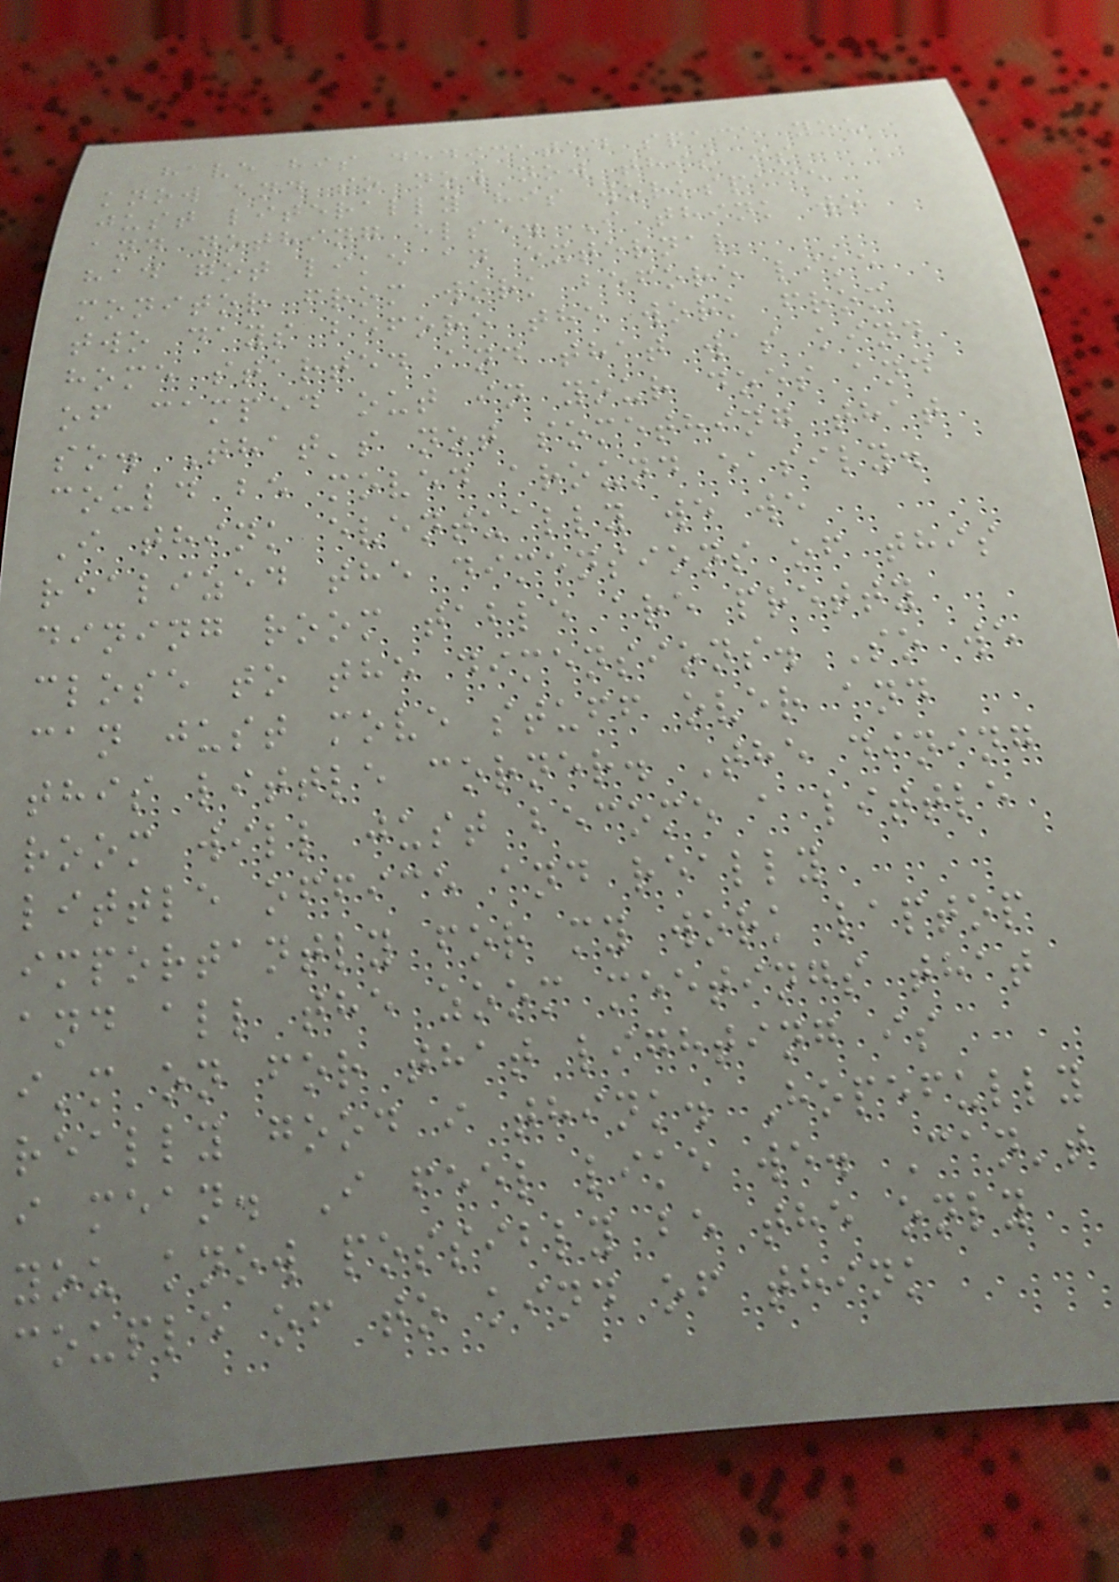have his dedicated space you
know and so now now this is
just literally his workspace
and nothing else. I think we
had got like an external
monitor from work before like
two days before the work from
home started and that was kind
of camped out in your does and
so. That's not something that
could be moved around easily.
I think eventually we we
realized the dimensions of this
dining room table are pretty
close to the dimensions. So we
can just move stuff over and
this little corner. The dining
room will just become a little
little office and really
importantly for my work laptop
and all the zoom meetings that
i'm on for that lighting is
really good i think. Hopefully
i mean. I feel like we. Can't
you know possibly be the only
couple of to kind of think
